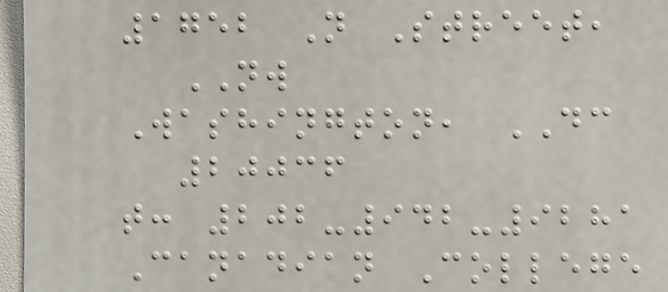1752 N Street,
NW
Washington, DC
20036
t: 202-942-9281
Canadian College
